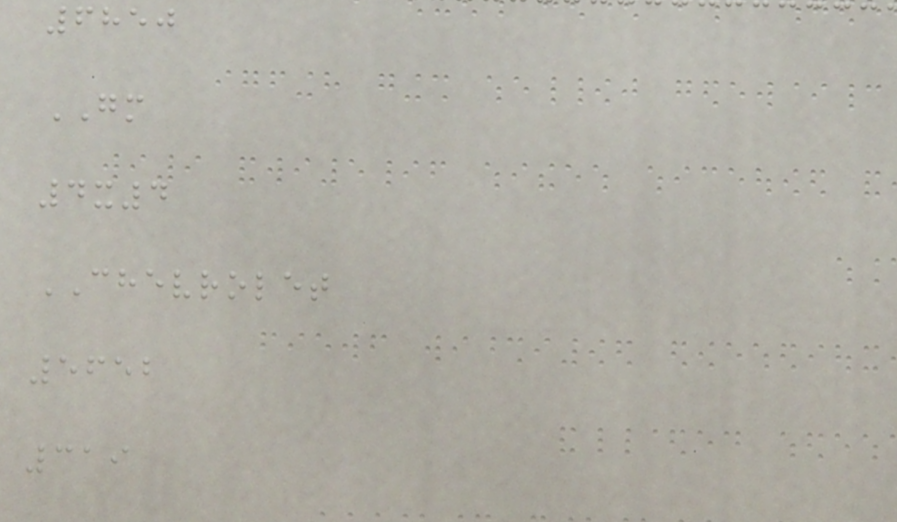6850
GM
4x4
CHEVROLET
5652
319
